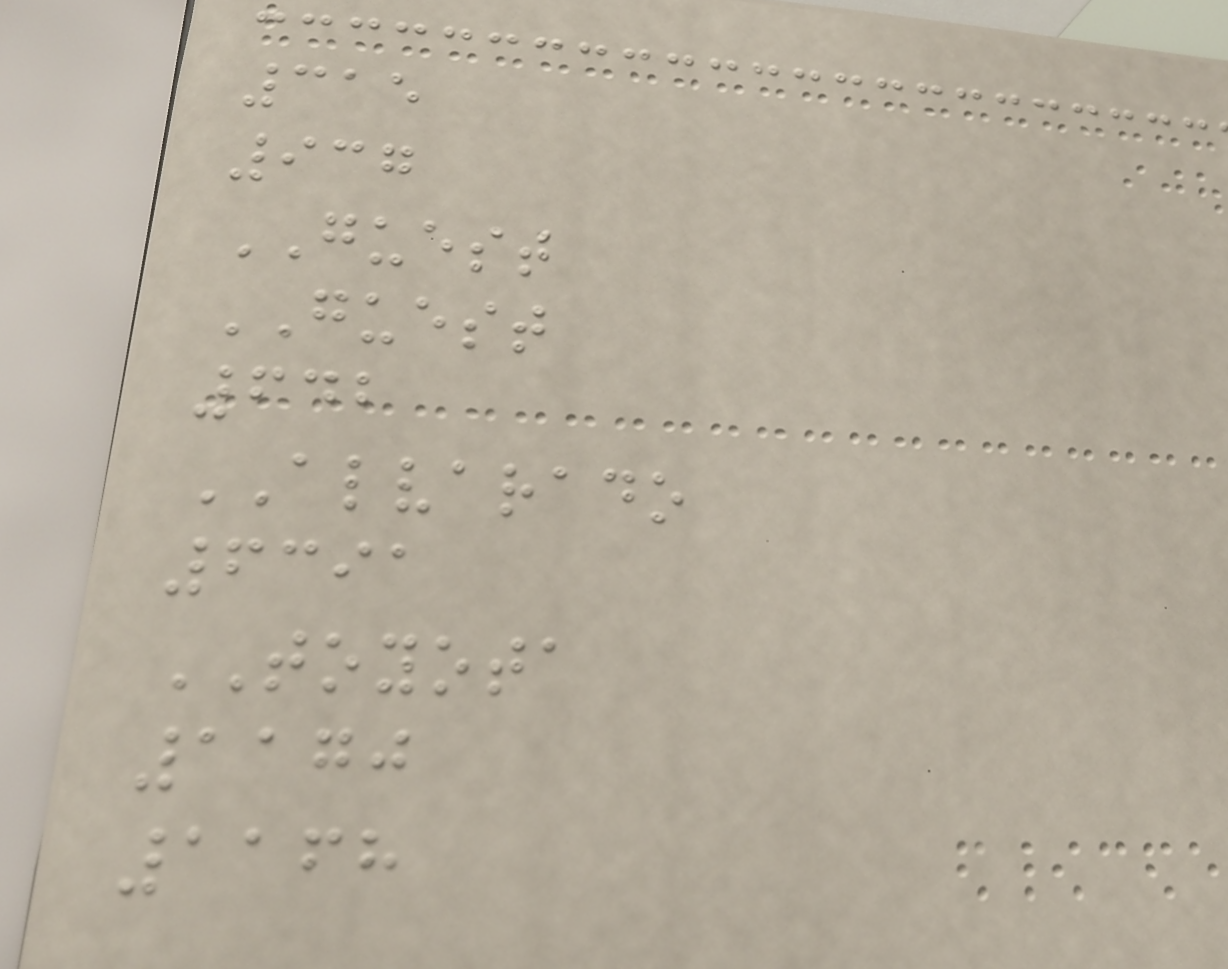315
937
GUEST
GUEST
642
ALVARADO
6391
TOYOTA
1170
1168
